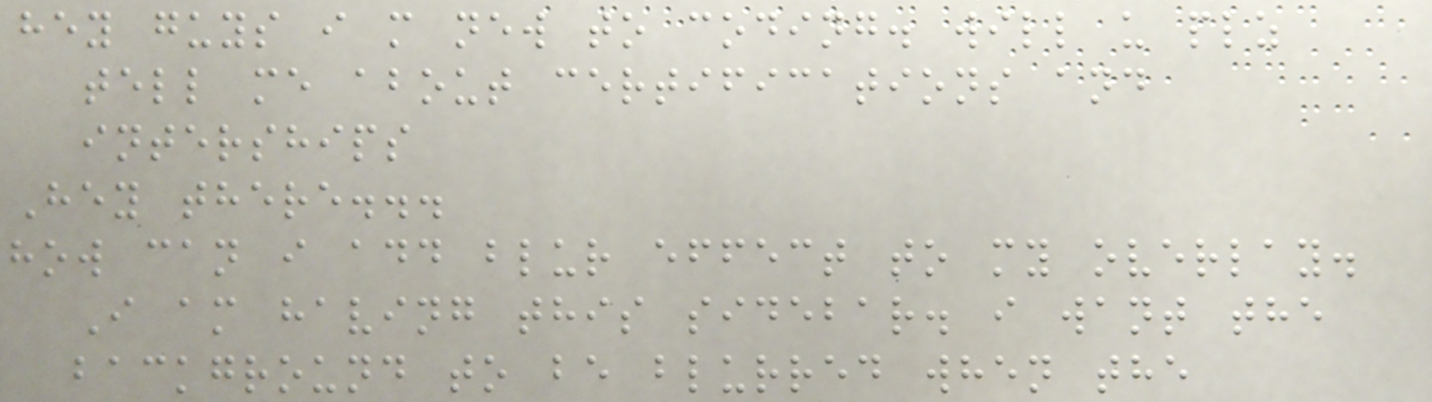hey guys i m new to coding. will u plz
tell me about certifications and
interships
Hey there...
how can i add blur effect to my overlay.
I am having this sidebar. i want the
background to be blurred when the
